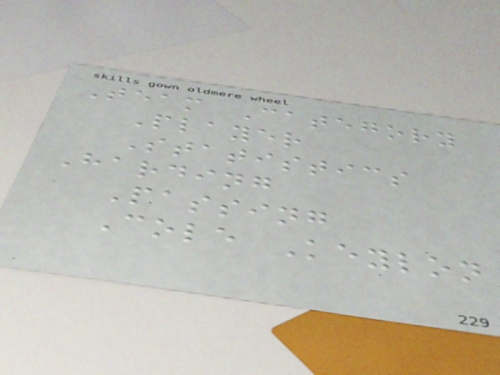Team Category
Player
Statistics
Harding
Passing
Cole Keylon
